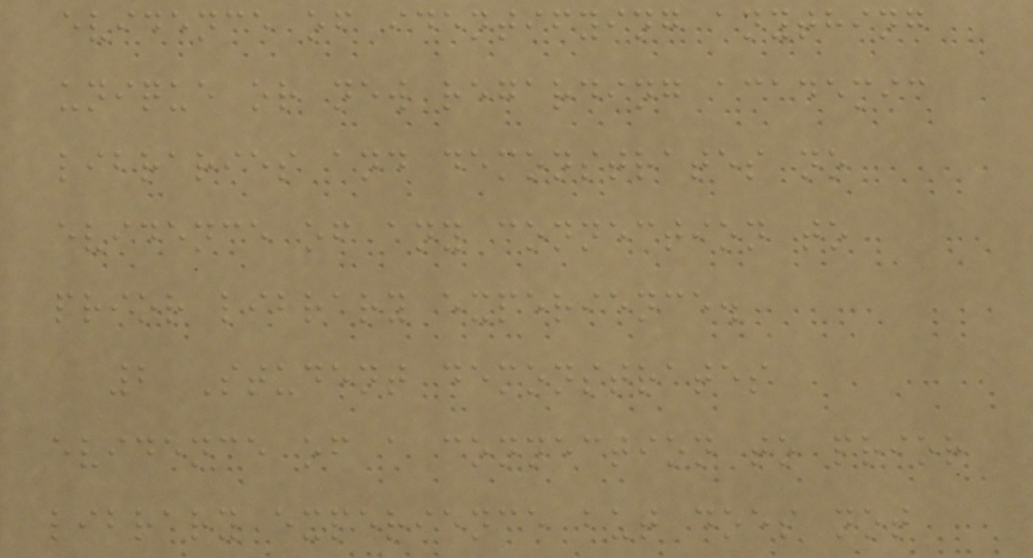evidence of identifying anything
unique or new regarding academic
libraries and demonstrates no
evidence of any connection to
prior library experience.
2 Student demonstrates
evidence of a connection to prior
library experience but does not
